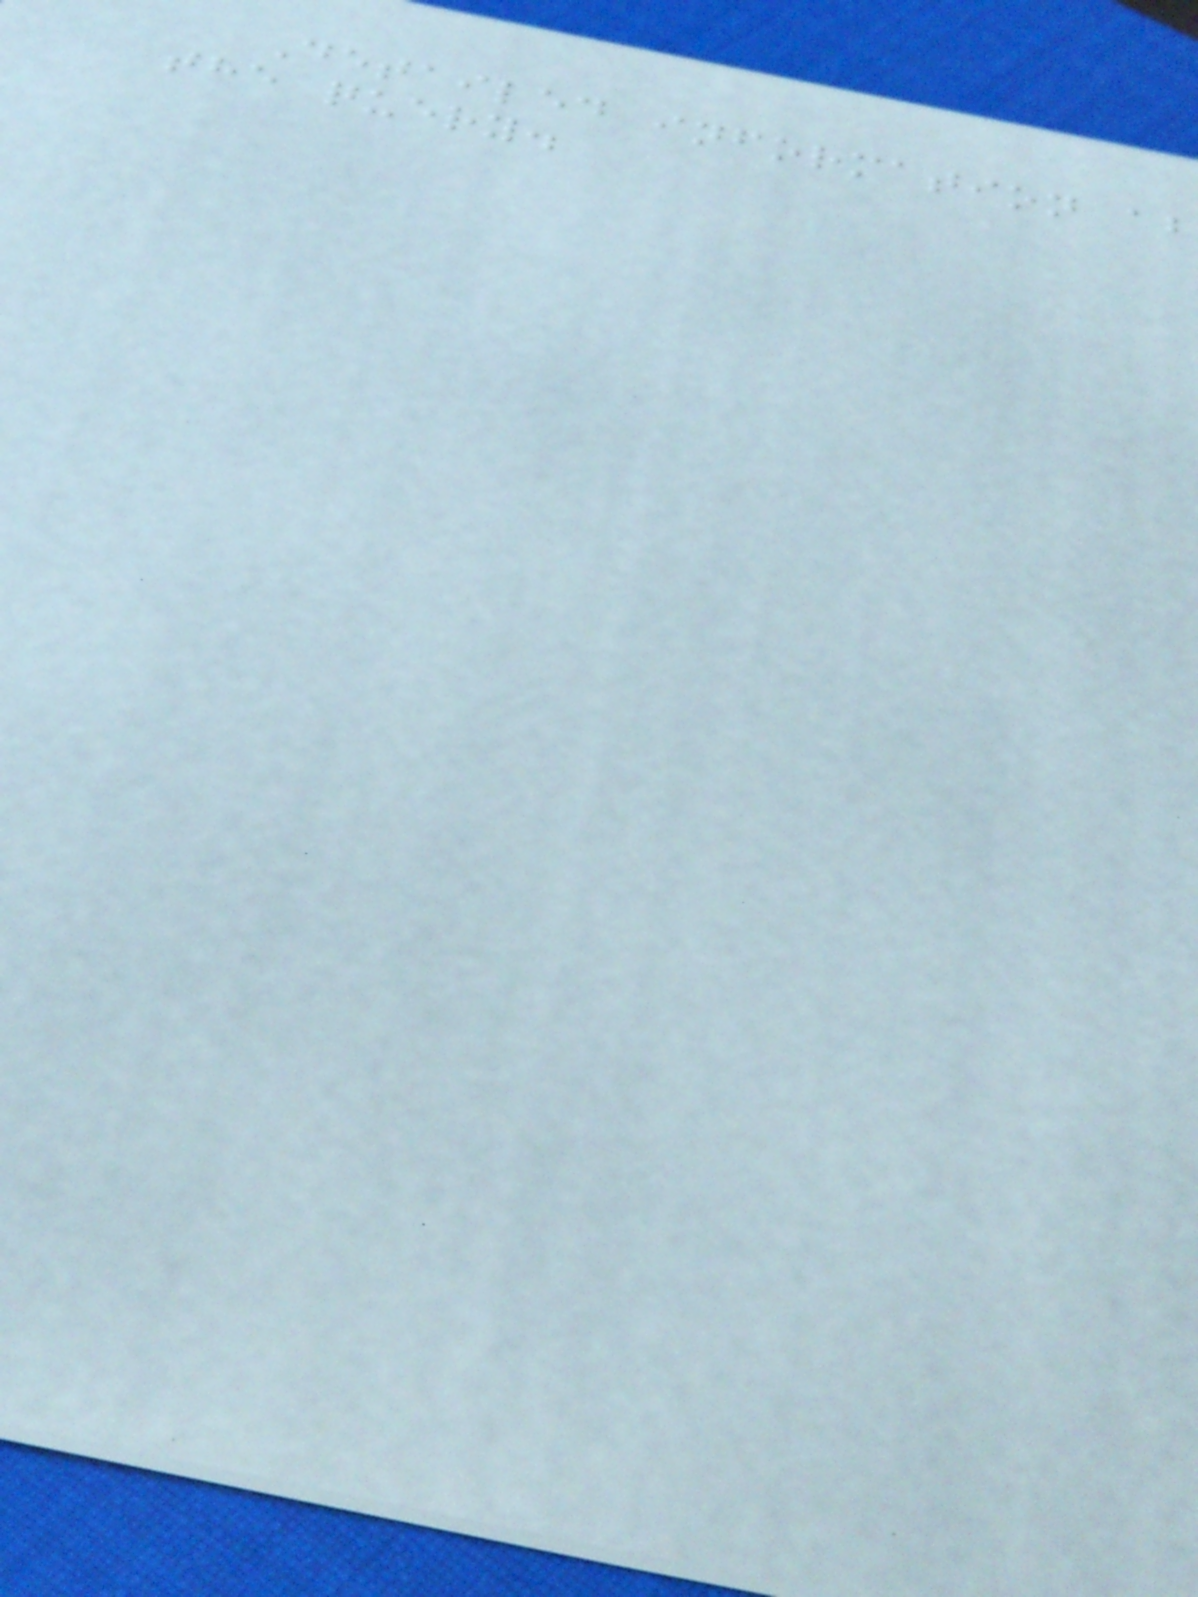Detailed information ab
the query.
